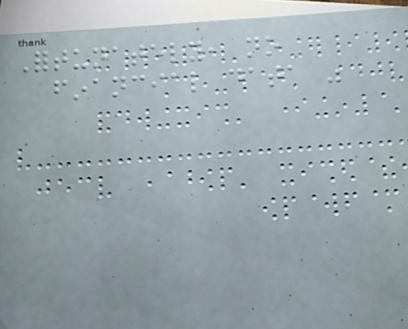Fortunately, no
financial data was
